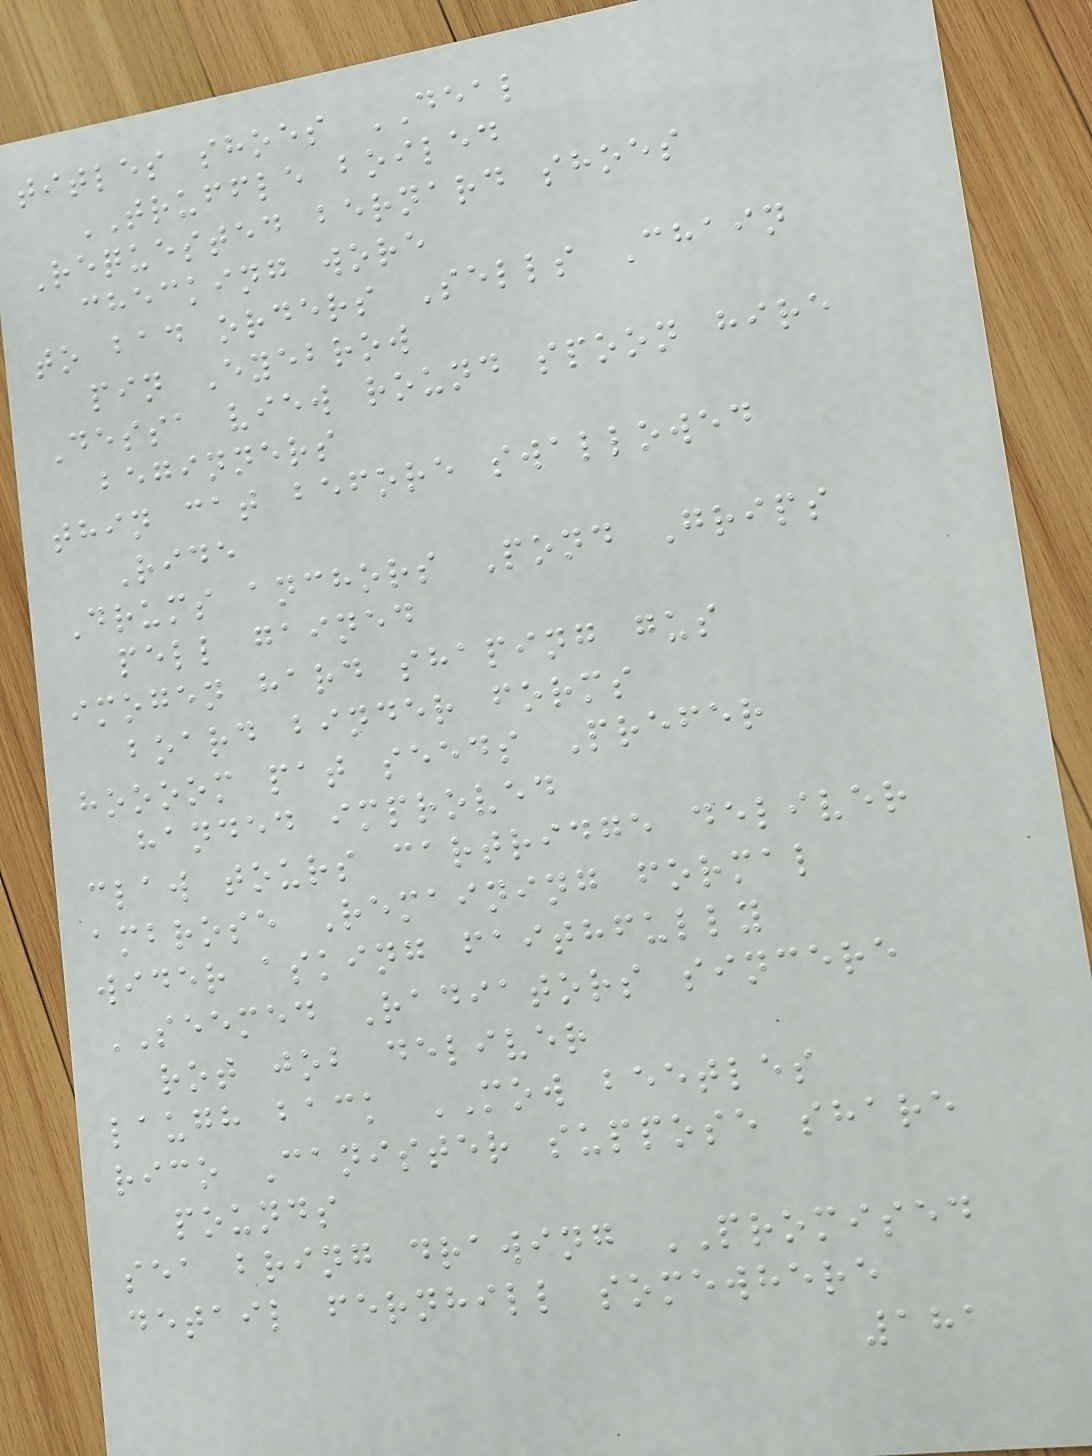titles shoes DEAL
TRUFFLE boiled
Requested bernard shoes
checking wore
to bad orders Sells Chain
pin Eyebrow
Dessa view round spoon hire
beginners
thin cat before swallowed
Ride
Drums anchors Pond Grips
pell gained
imogen hard shaping gus
board binder forms
hoooom pat seeds Prefer
handed improved
claw tours cartridge deliver
ambrose Remaining formal
wider asking faithfully
SEEMED Radiators sincere
rot job deliver
laugh back MOW beetles
rico Canister suppose share
pounds
sea bring drawing PROMISED
detail fernhill somewhere
181
